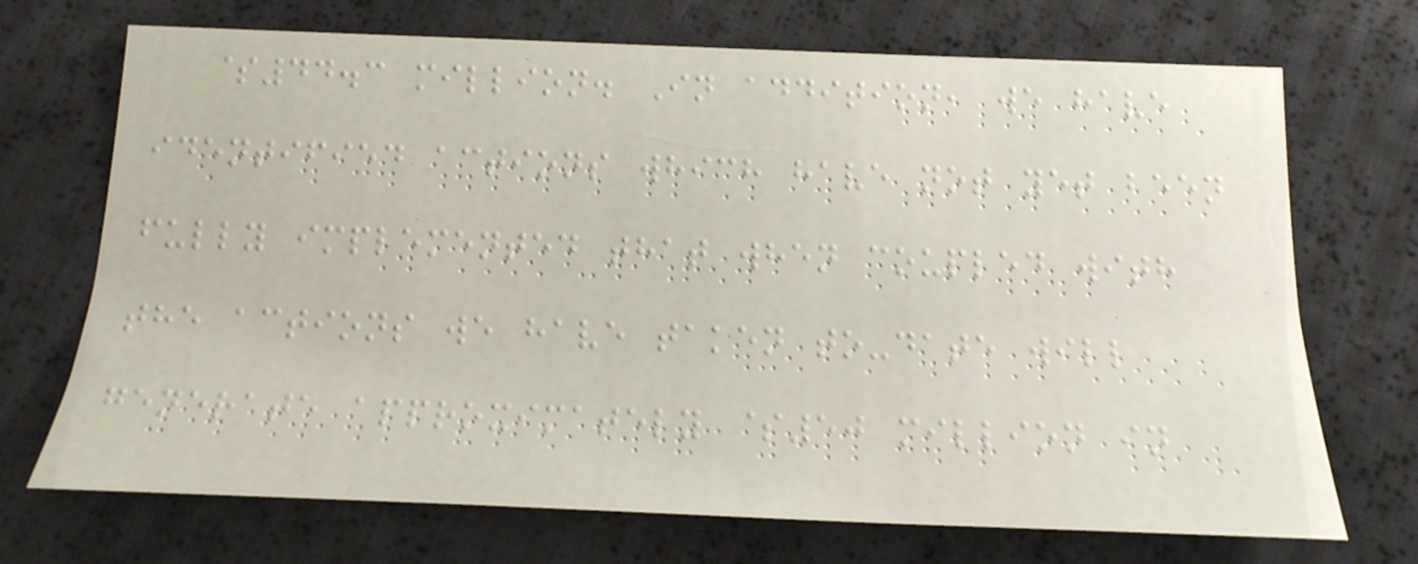$44.3 million. In addition, we have
identified actions which have not yet been
fully implemented that when coupled with
the actions we have taken to-date will
generate approximately $50 million in
